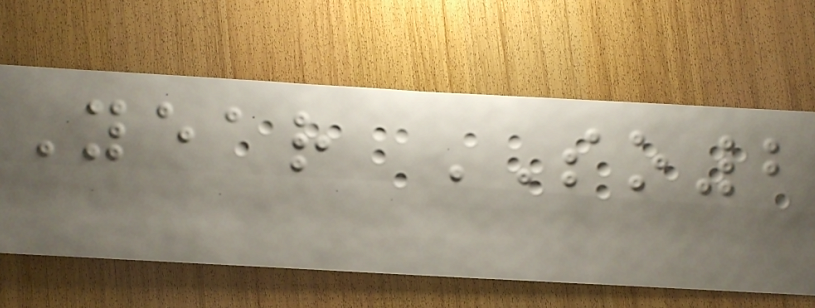Year SO2
